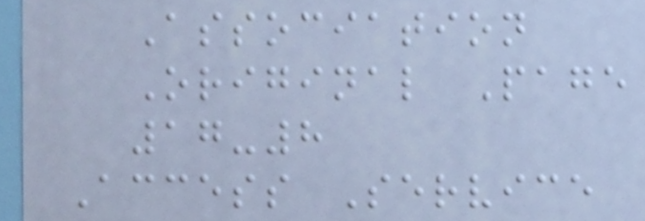Association
Original Page
17-8
Access Service
